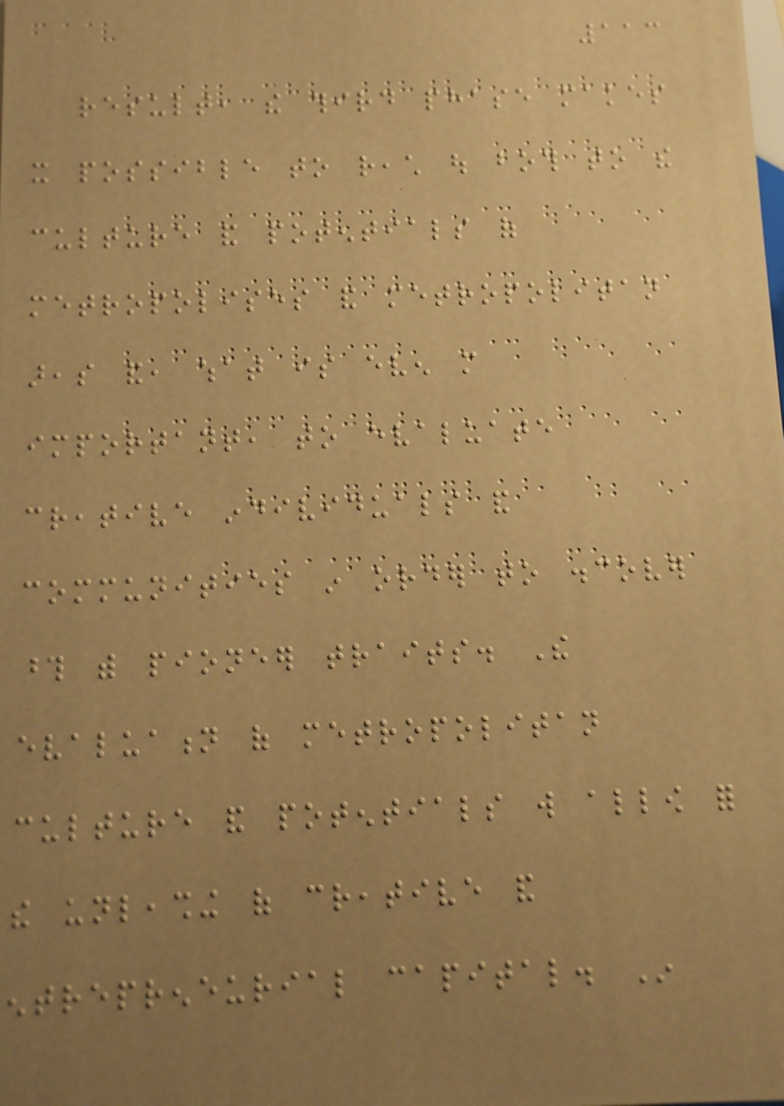113
result, the third phase makes
it possible to reach out both to the
culture and potentials of
metropolises and metropolitan
areas and, what is even more
important, to evaluate
creative individuals and
communities in order to discover
those with pioneer traits. The
evaluation of metropolitan
culture and potentials will allow for
the unleashing of creative and
entrepreneurial capital. In
